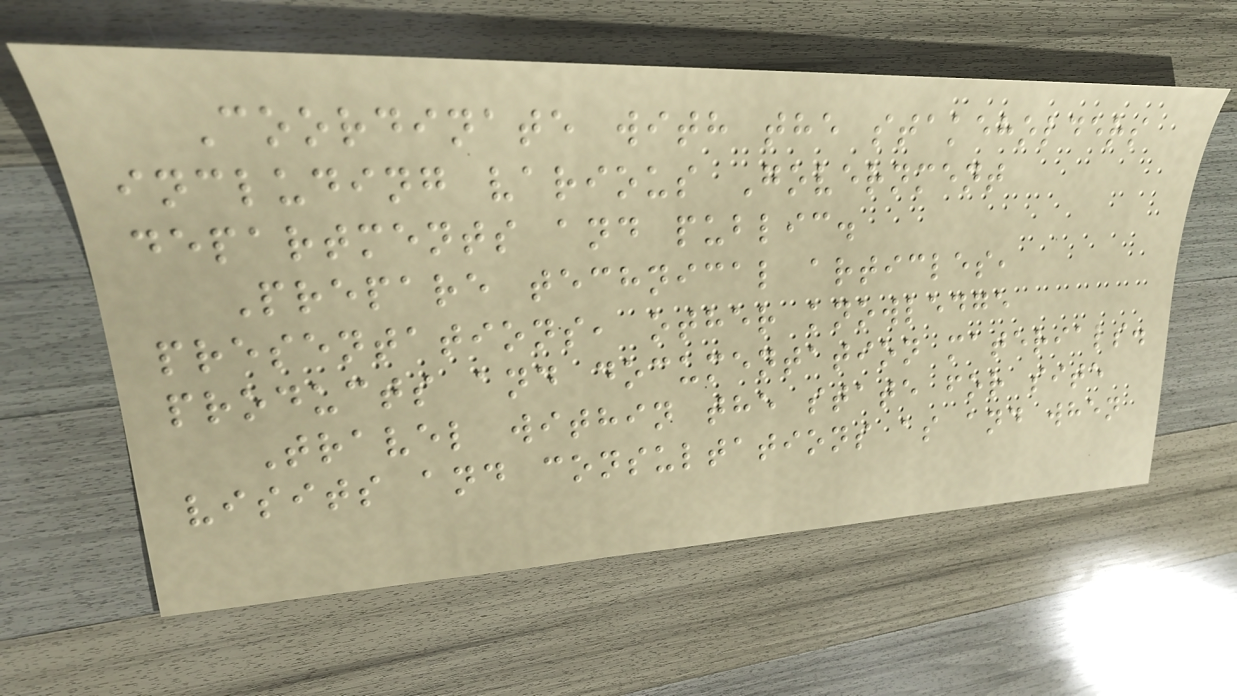Coordinate with the stakeholders
including various Government
departments and public.
Prepare technical articles,
presentations, other knowledge
products and documentation materials.
Travel within the state for site
visits and consultations as and when
